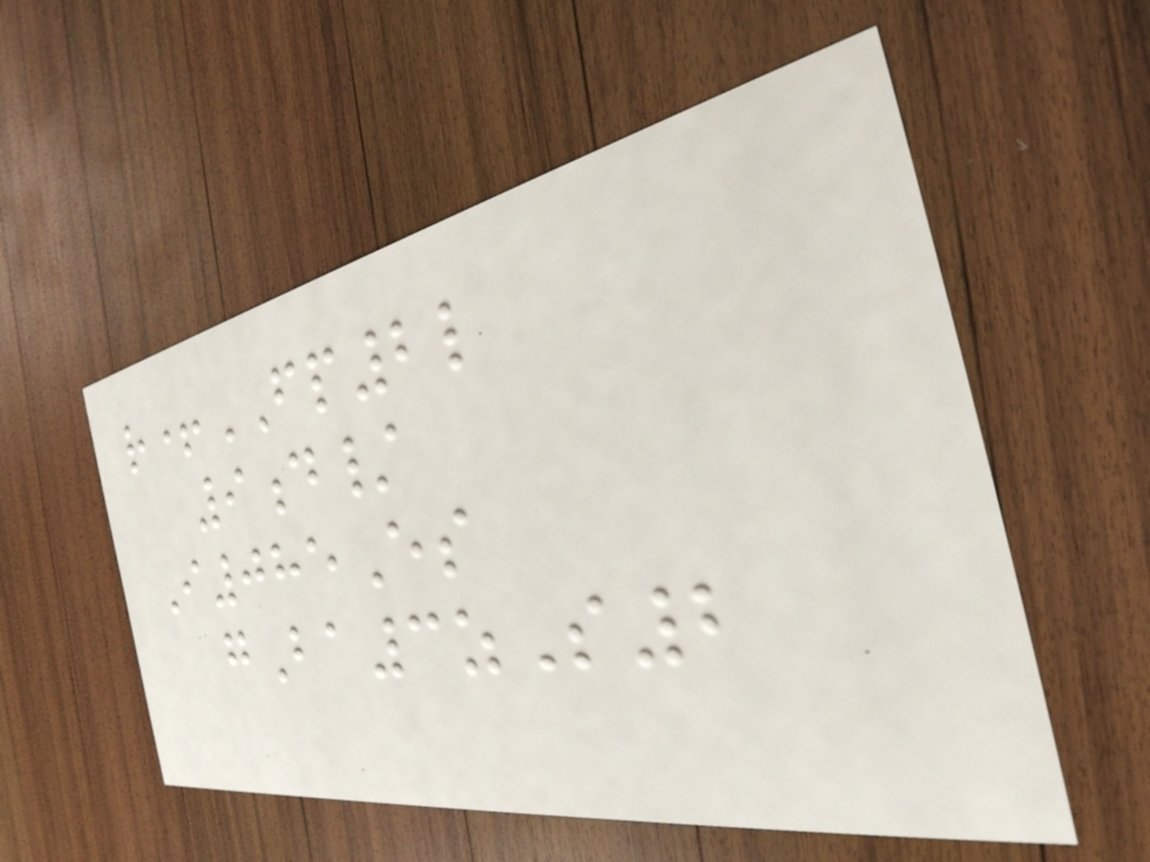r+FP2l
9d/
I085Es
gBa3zS2
